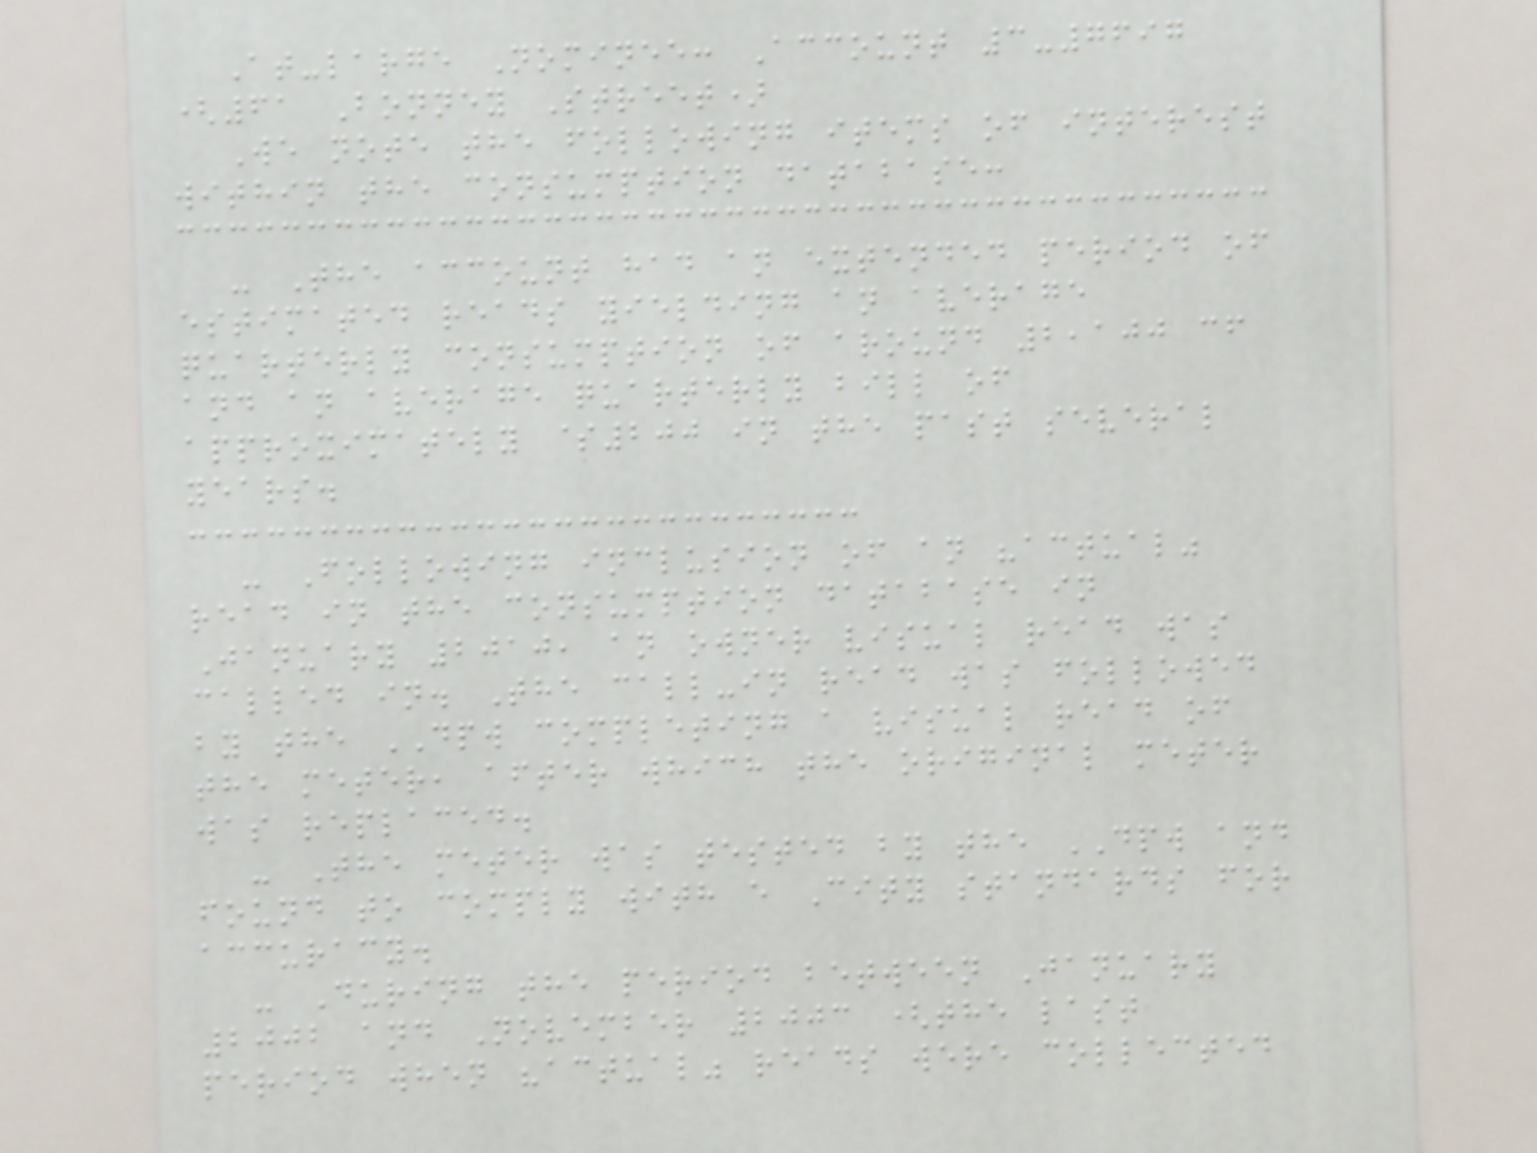At-large Nominee: Account 3-7697
(61 Bonney Street)
We note the following items of interest
within the consumption database:
- The account had an extended period of
estimated reads yielding an average
quarterly consumption of around 2,100 cf
and an average quarterly bill of
approximately $200 in the past several
years.
- Following inclusion of an "actual"
read in the consumption database in
January 2010, an owner visual read was
called in. The call-in read was followed
by the DPW completing a visual read of
the meter, after which the original meter
was replaced.
- The meter was tested by the DPW and
found to comply with e City standards for
accuracy.
- During the period between January
2002 and November 2003 (the last
period when "actual" reads were collected
